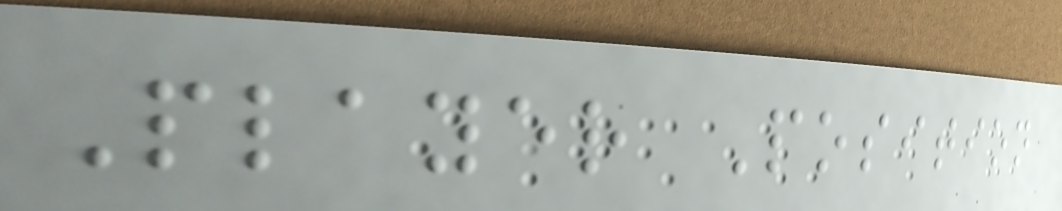Player Position
